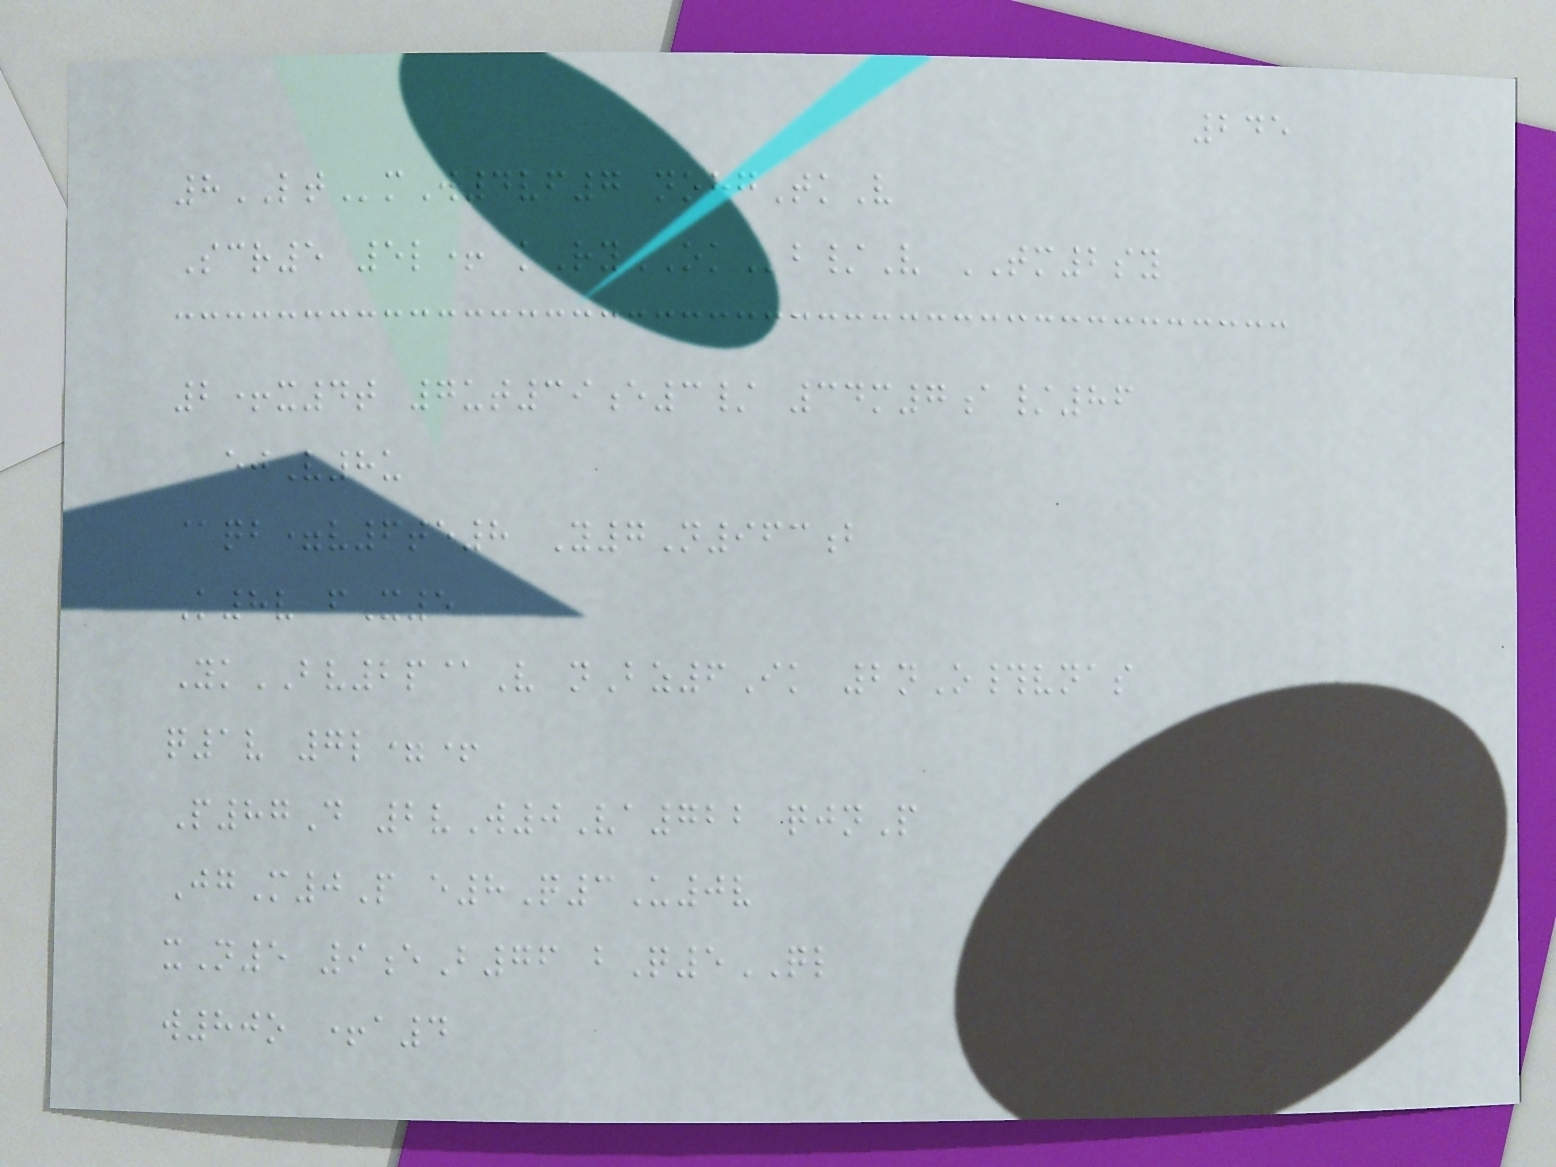245
8LTmW4vf7 nohgTkV
Scr5 5l+ kRyOKb/V TM2sy
2+x4t 7ut39e3/ 34m7a/86
ejV8u
@qb=v6te8 Y7N963b
K8v fX5
YkBV2p@V nBz6Ik 2nO#vnas
q1v 7l=+
P87D 2vW0Va722 qjnP
JgM0P e8Q3U0v
xN5 9eB76 bQ5QL
w80o +a4
